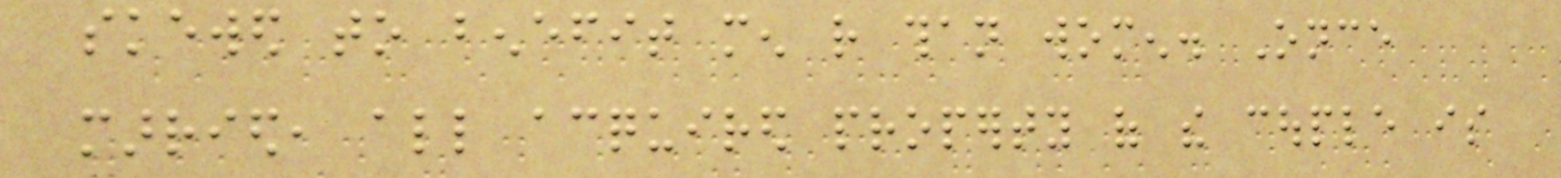skewed to benefit men rather than women. Once
married, all acquired property of the couple is
